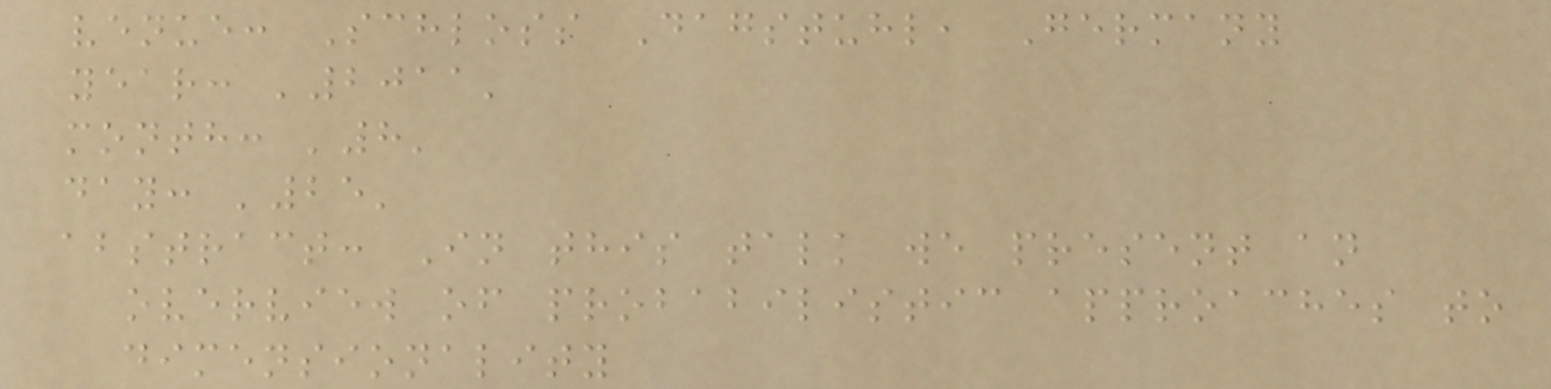venue: Schloss Dagstuhl, Germany
year: '2011'
month: '8'
day: '25'
abstract: In this talk we present an
overview of probabilistic approaches to
dimensionality
